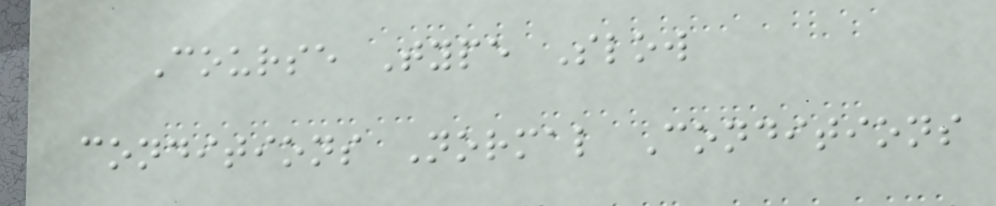Course Type Slow
conditions Normal Conditions
